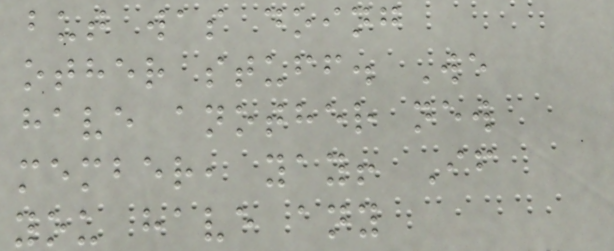but was doing
other stuff. We
have another new
member, yay! If
you have any
